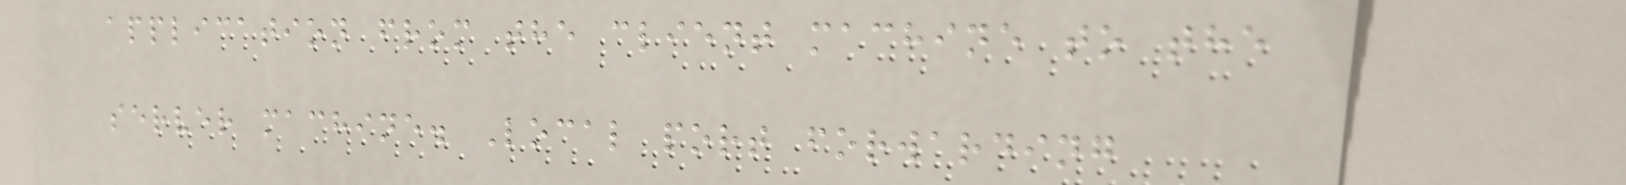application from the client machine to the
server machine. Local port forwarding
